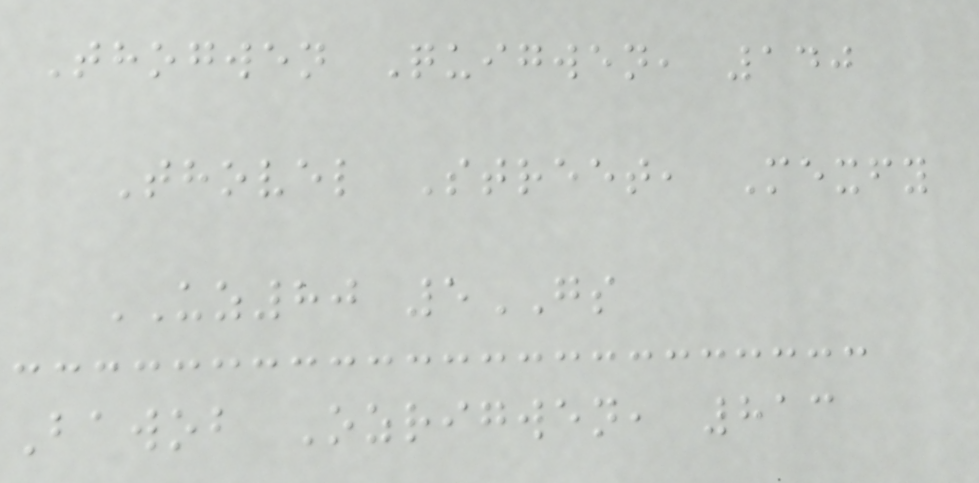Thogwen Quigwen, 140
Thovel Street, Mexfy
UZ80 5GS
Bawob Ozrigwen, 813
